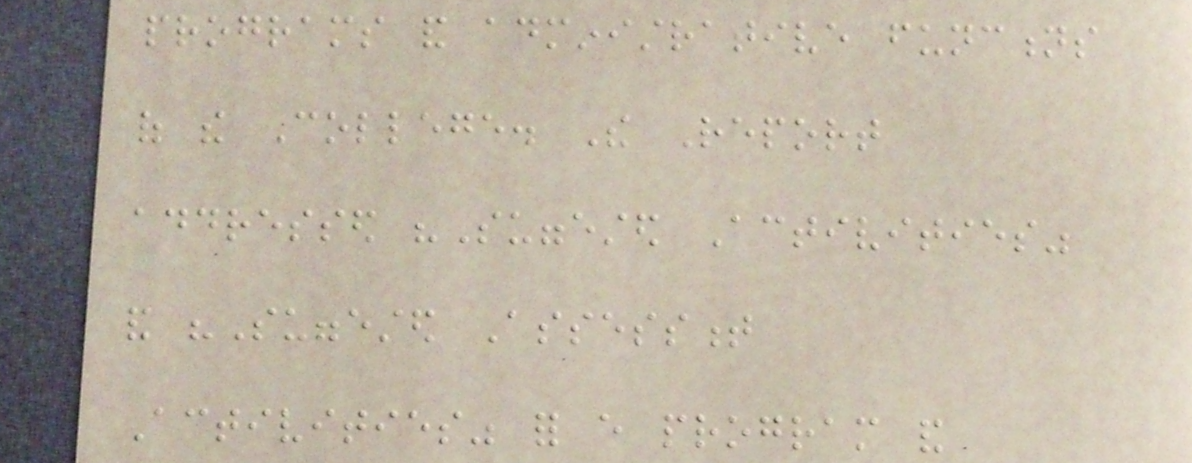programs and administrative functions
of the College. The Report
addressed "Suggested Activities"
and "Suggested Assessment
Activities" for every program and
